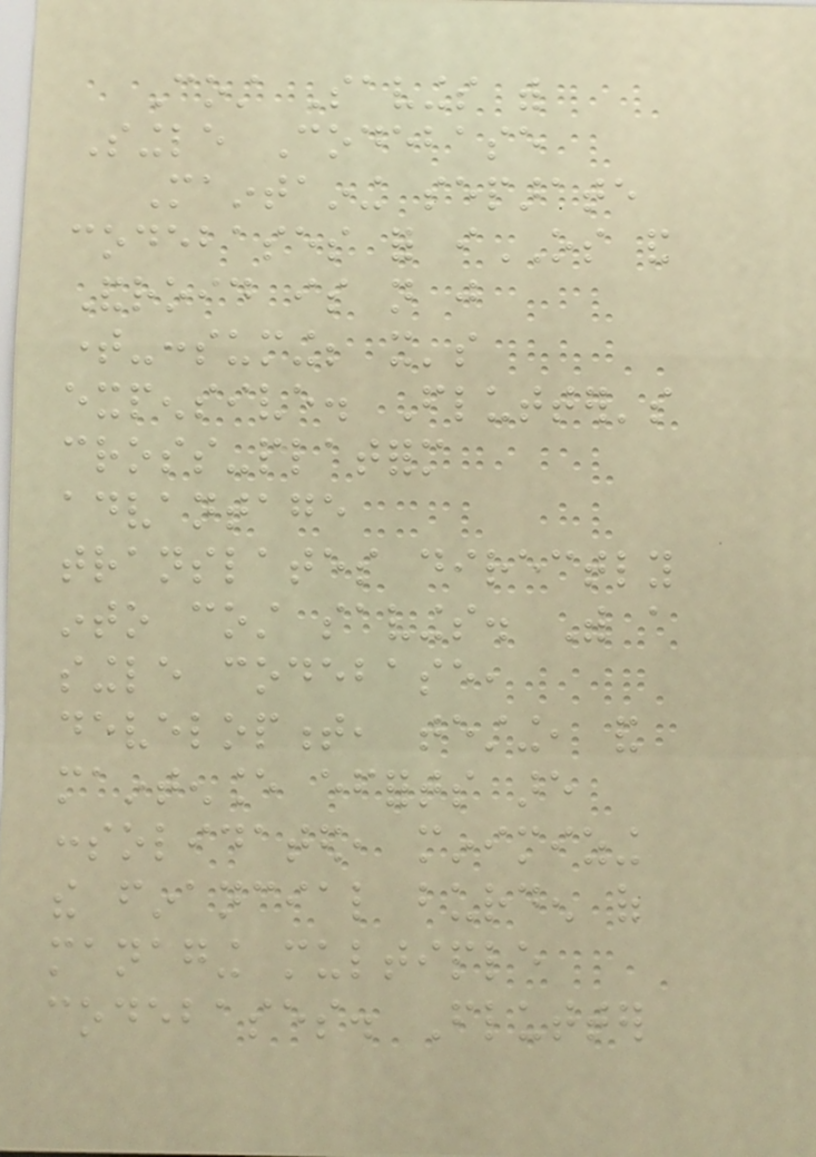Cost Savings with
Single Codebase
Maintaining separate
codebases for iOS and
Android is not just
time-consuming; it's
expensive. Flutter's
cross-platform
advantage
translates directly
into cost savings. With a
single codebase,
development, testing, and
maintenance efforts are
consolidated, minimizing
the financial burden of
managing multiple
codebases. Flutter
